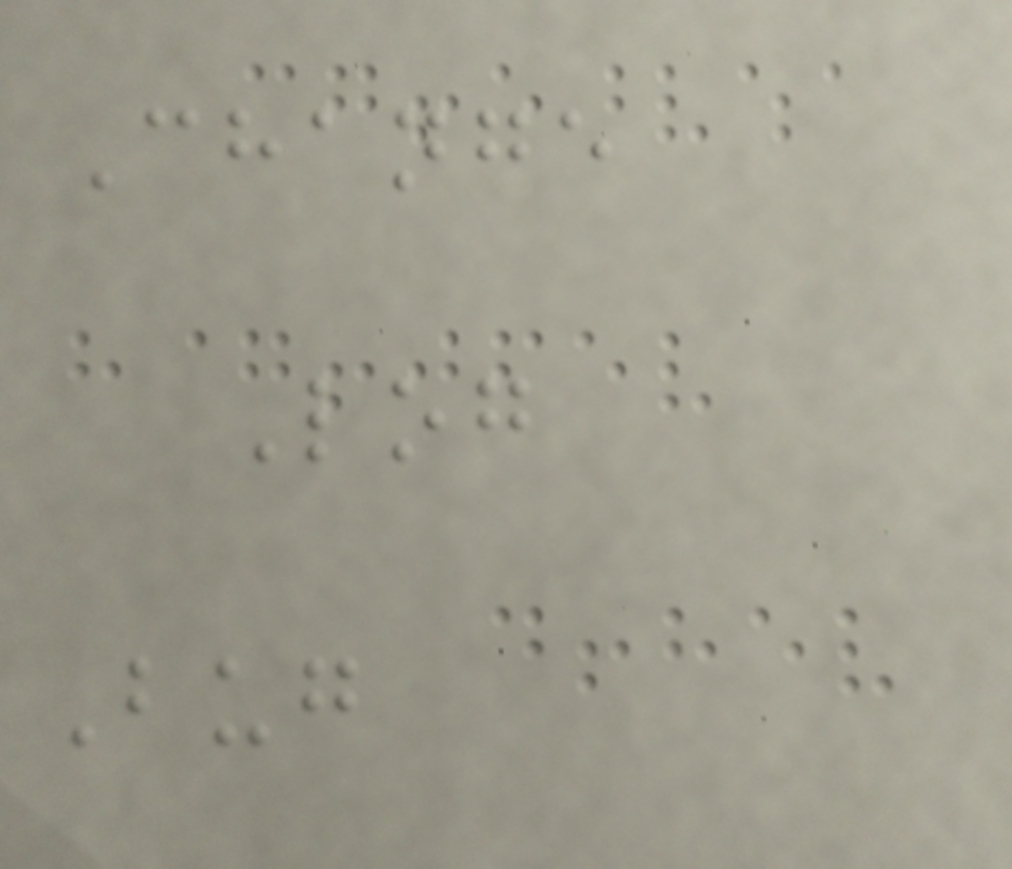Change
Log
Bug
